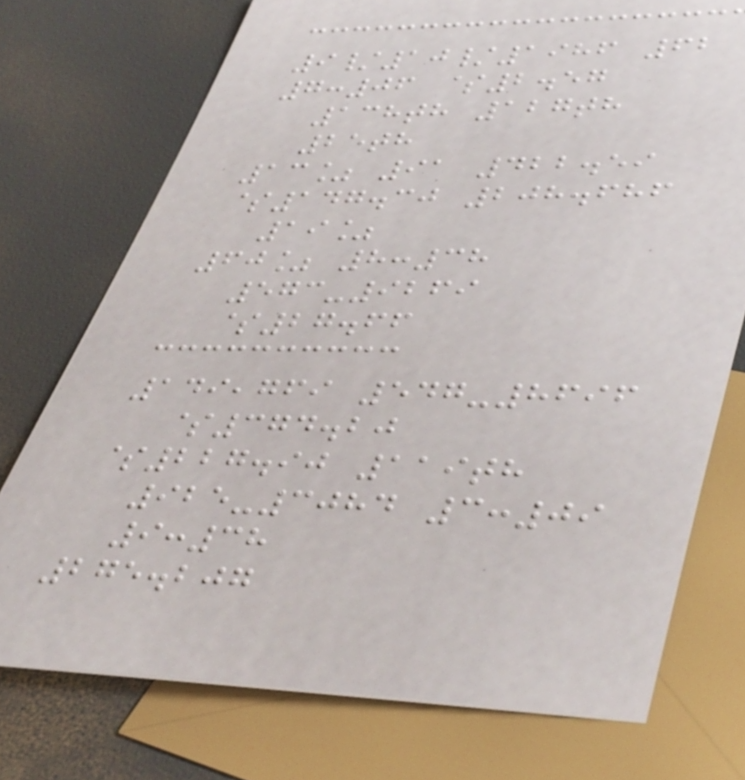9/10/1986 62
7:06 $2.57
138th 127th
25th
13% 91 422.59
$147.30 208.686
19%
60% 8:38
573-9269
$27.66
149,769 547-8696
$374.20
$227.90 119th
925-3084 3:09
9:38
275.207
